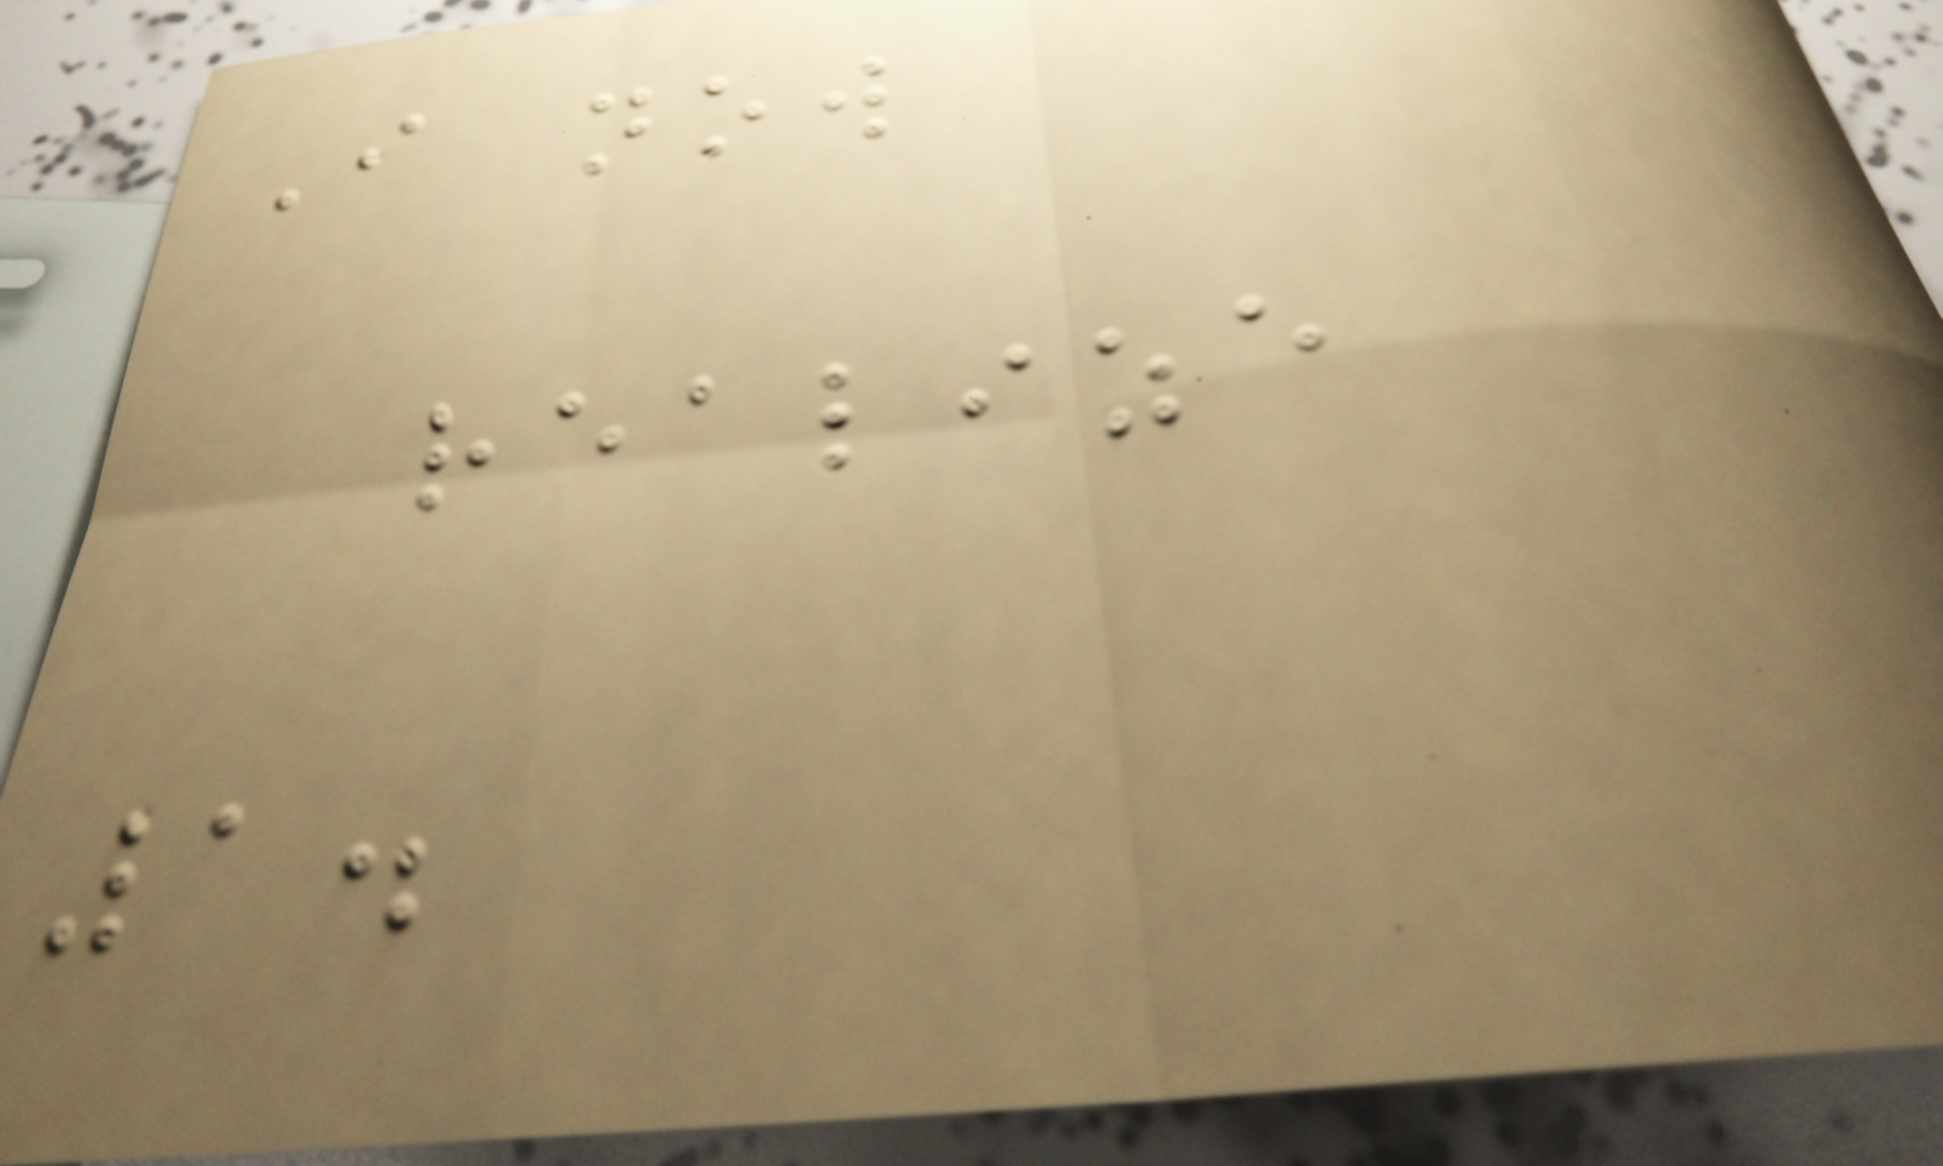I now
realize
1.
